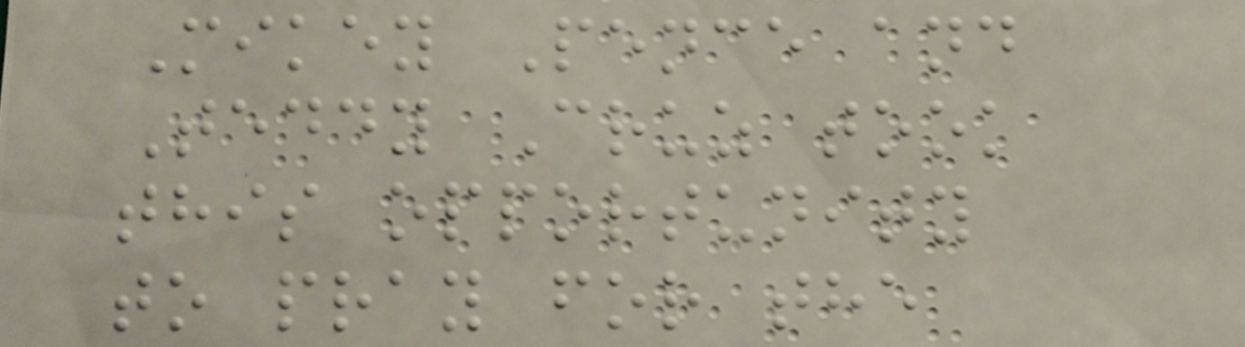Mikey Pence and
Teddy Cruz took
this opportunity
to pray for the
